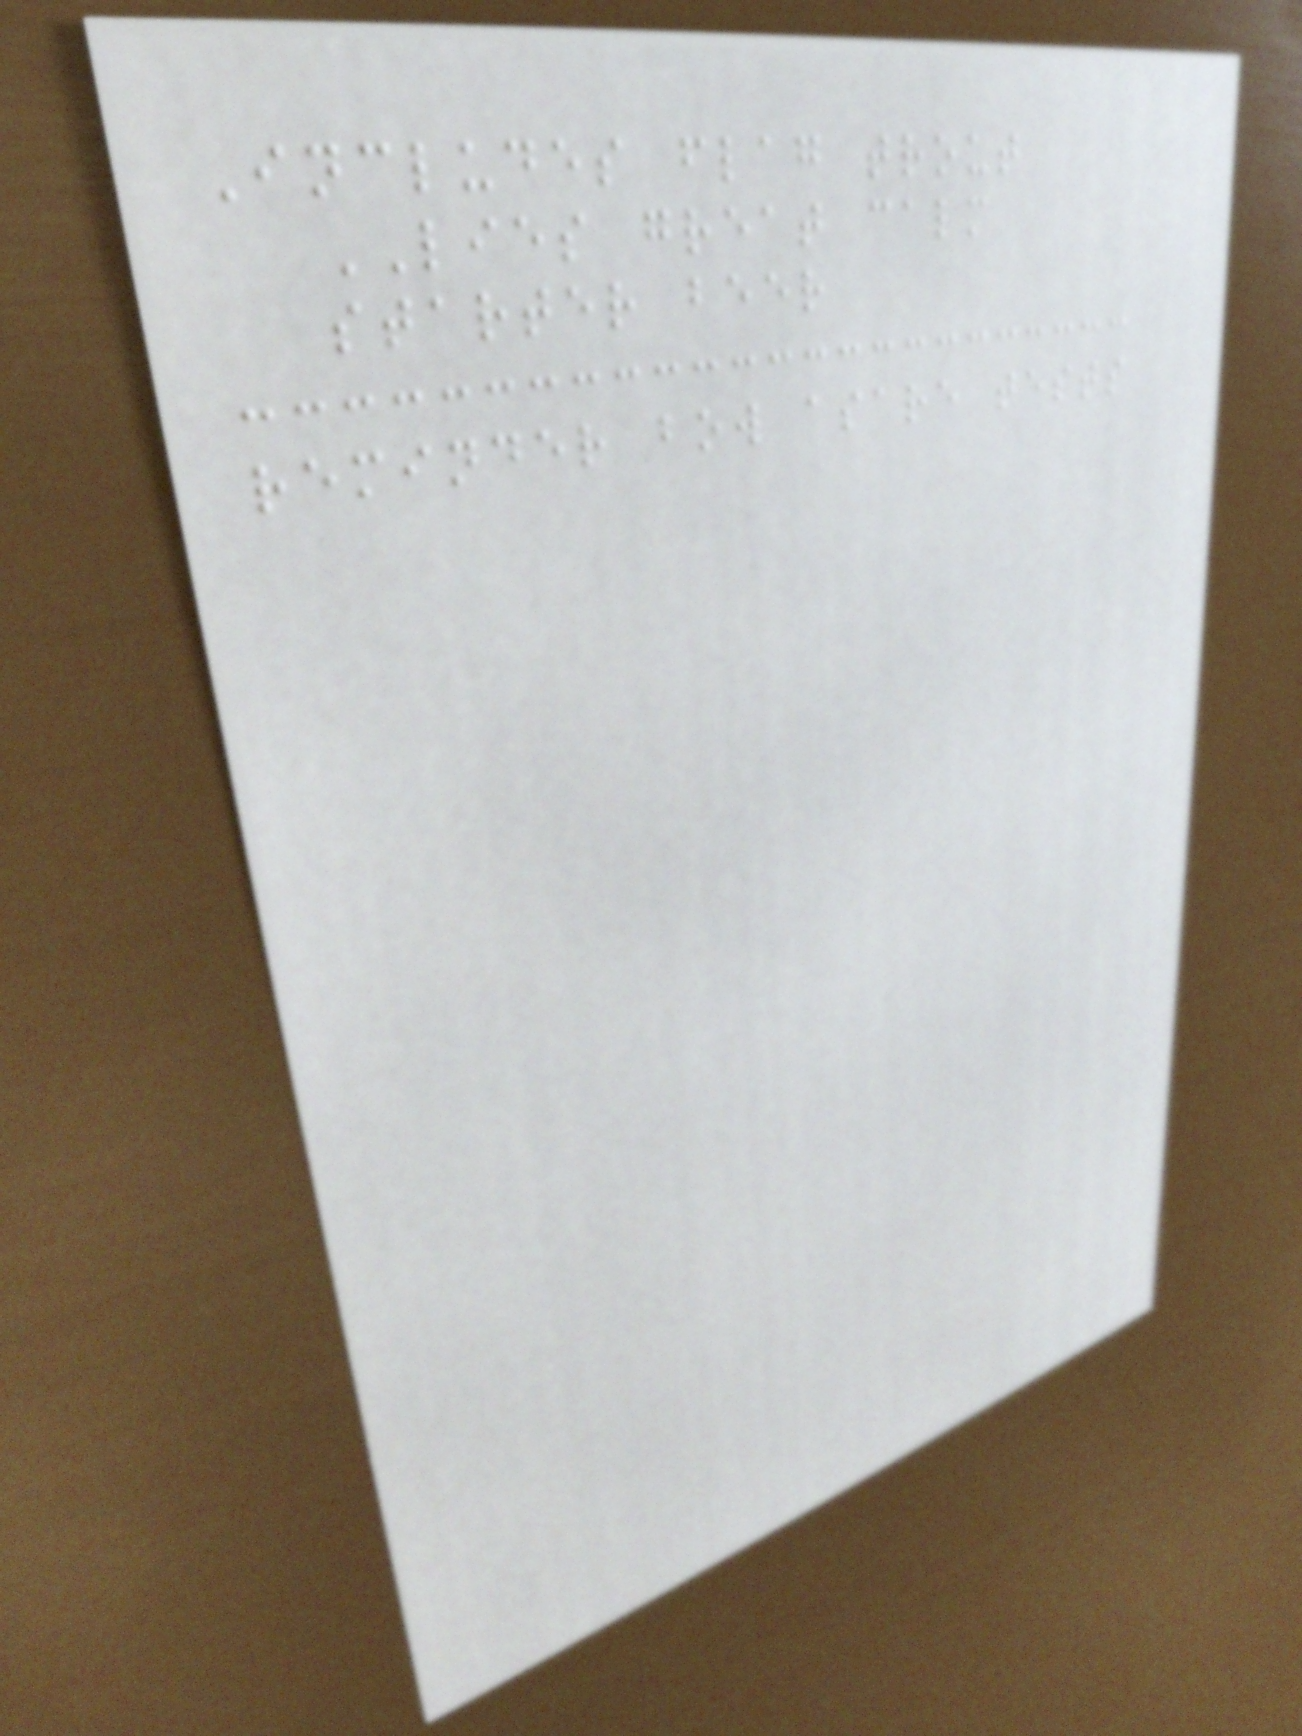Includes flag trout
LIES great calm
starter beer
reminder bow asare tests
